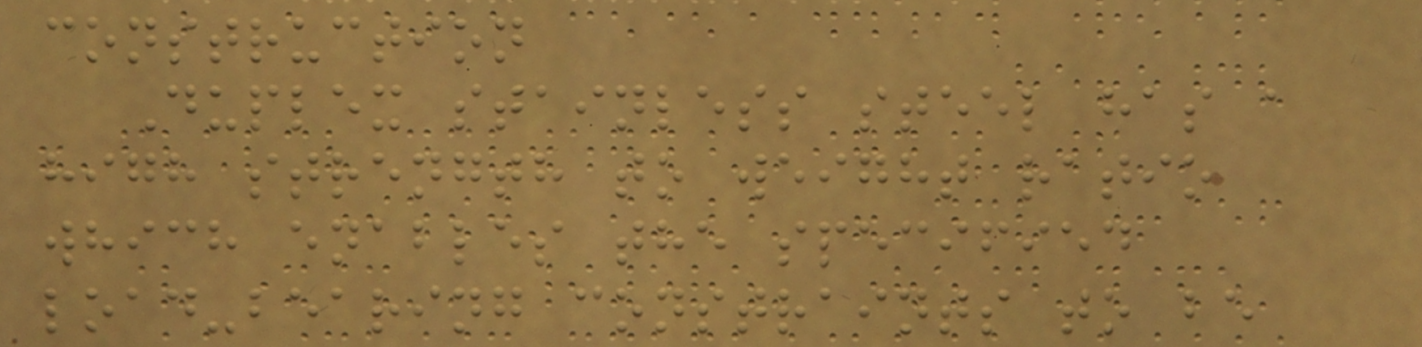construction
Duplex stainless steel has a
high strength to weight ratio
which enables the specified
load-bearing constraints to be
